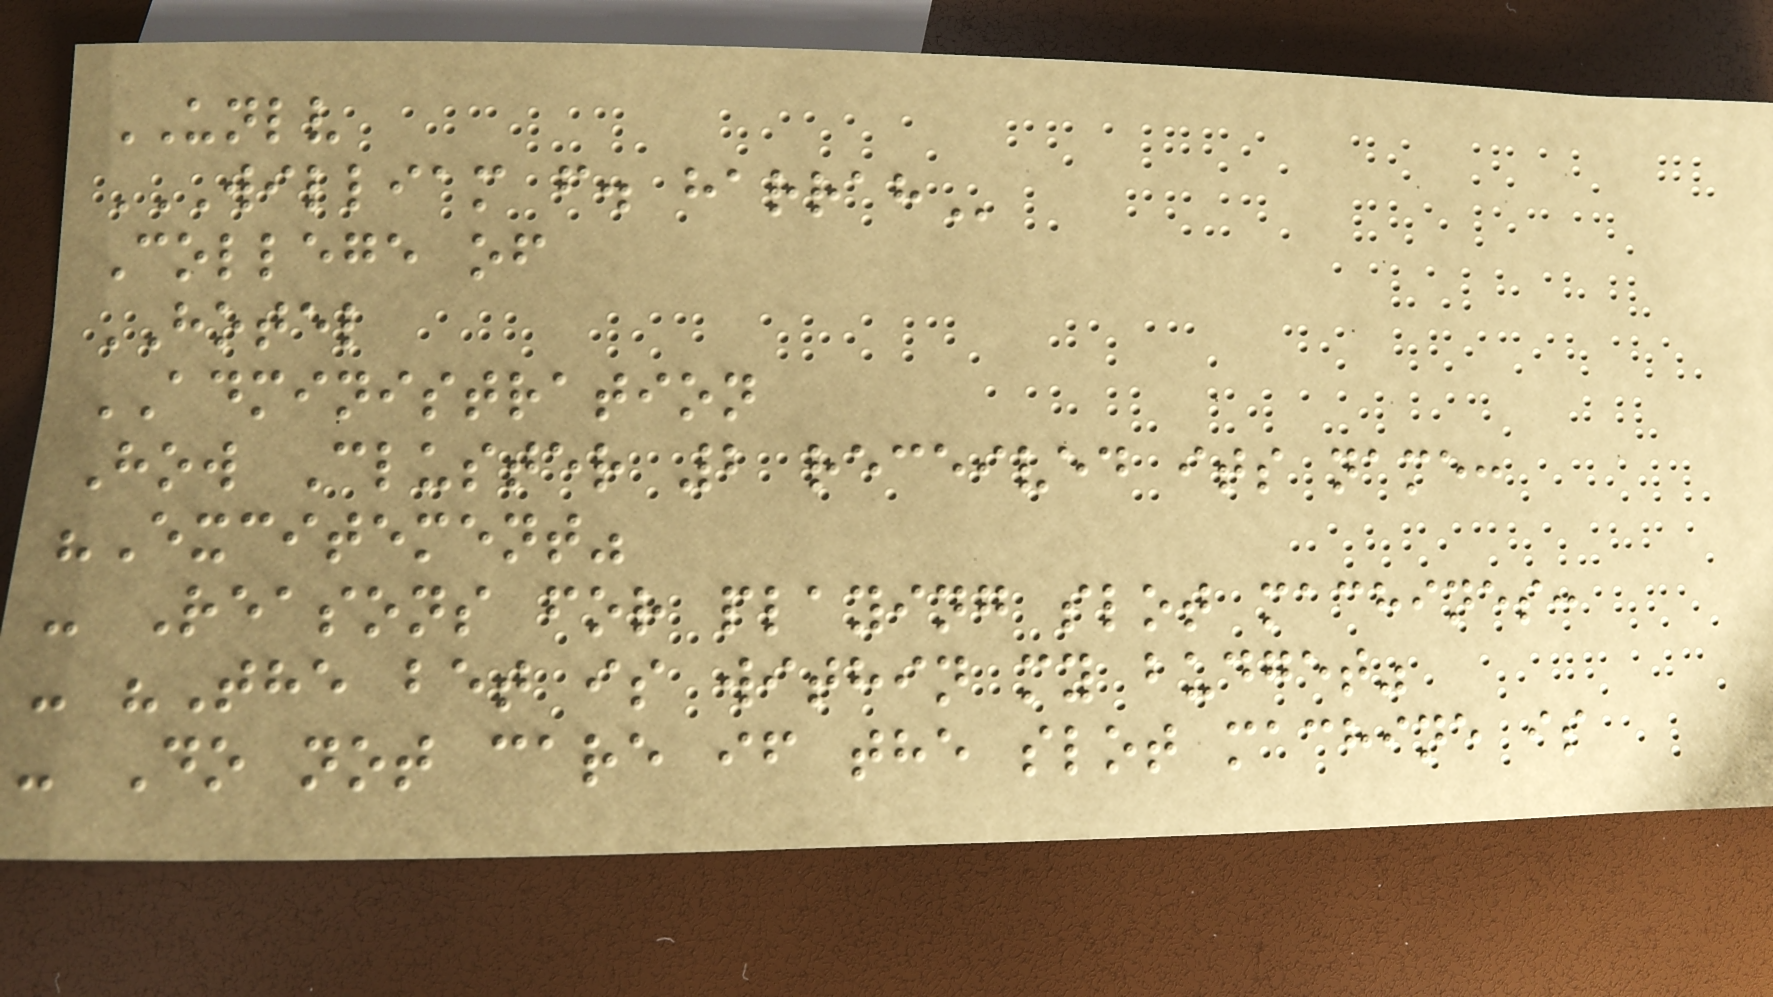UNLV
WILLIAM F. HARRAH
College of
HOTEL
ADMINISTRATION
How Cluster 2 received its name:
"Excitement"
- Reasons for playing slot machines:
- "The bet is within my budget"
- Do not care if the slot machine is
